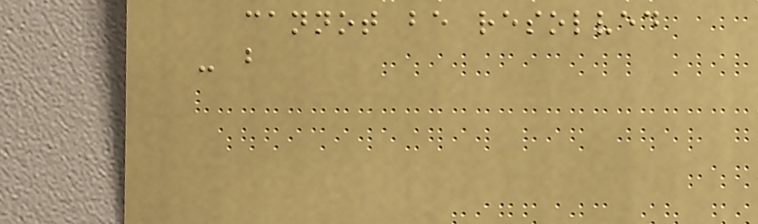cannot be resolved
- b
